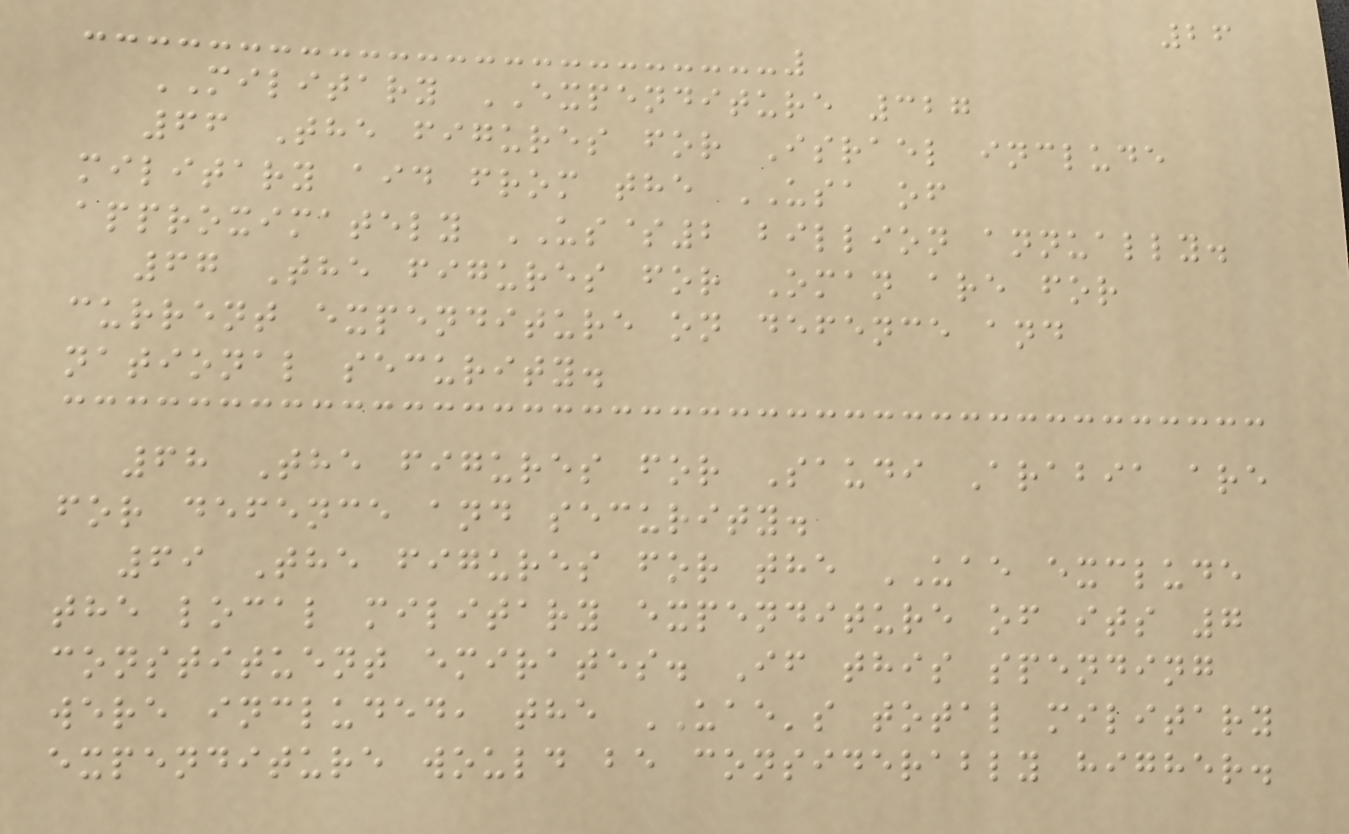26
MILITARY EXPENDITURE 327
66 The figures for Israel include
military aid from the USA of
approximately US$2 billion annually.
67 The figures for Oman are for
current expenditure on defence and
national security.
68 The figures for Saudi Arabia are
for defence and security.
69 The figures for the UAE exclude
the local military expenditure of its 7
constituent emirates. If this spending
were included, the UAE's total military
expenditure would be considerably higher.
